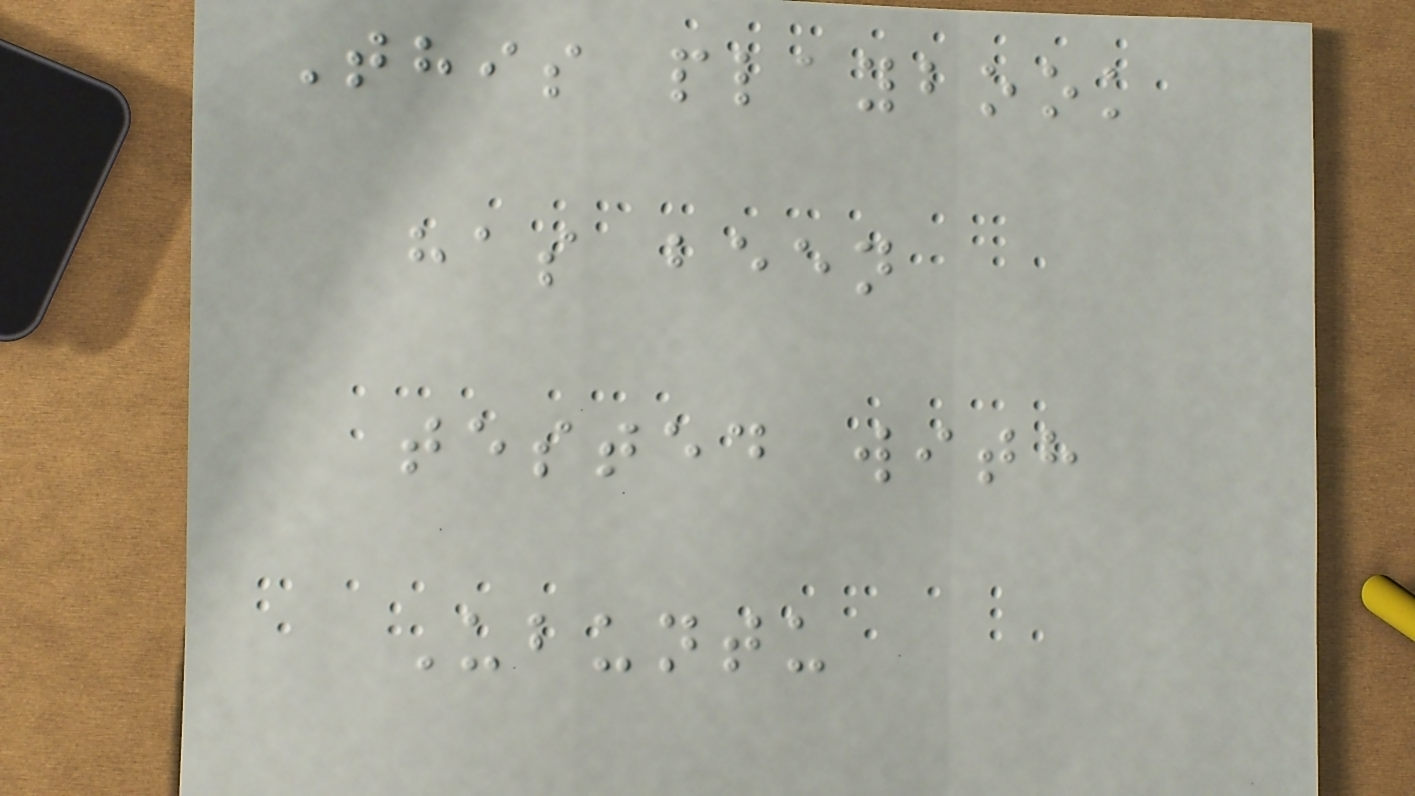This playbook
has been
tested with
Ubuntu
